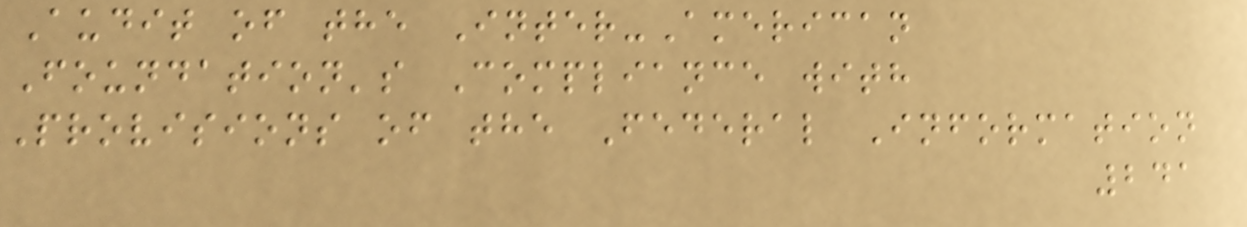Audit of the Inter-American
Foundation's Compliance with
Provisions of the Federal Information
241
